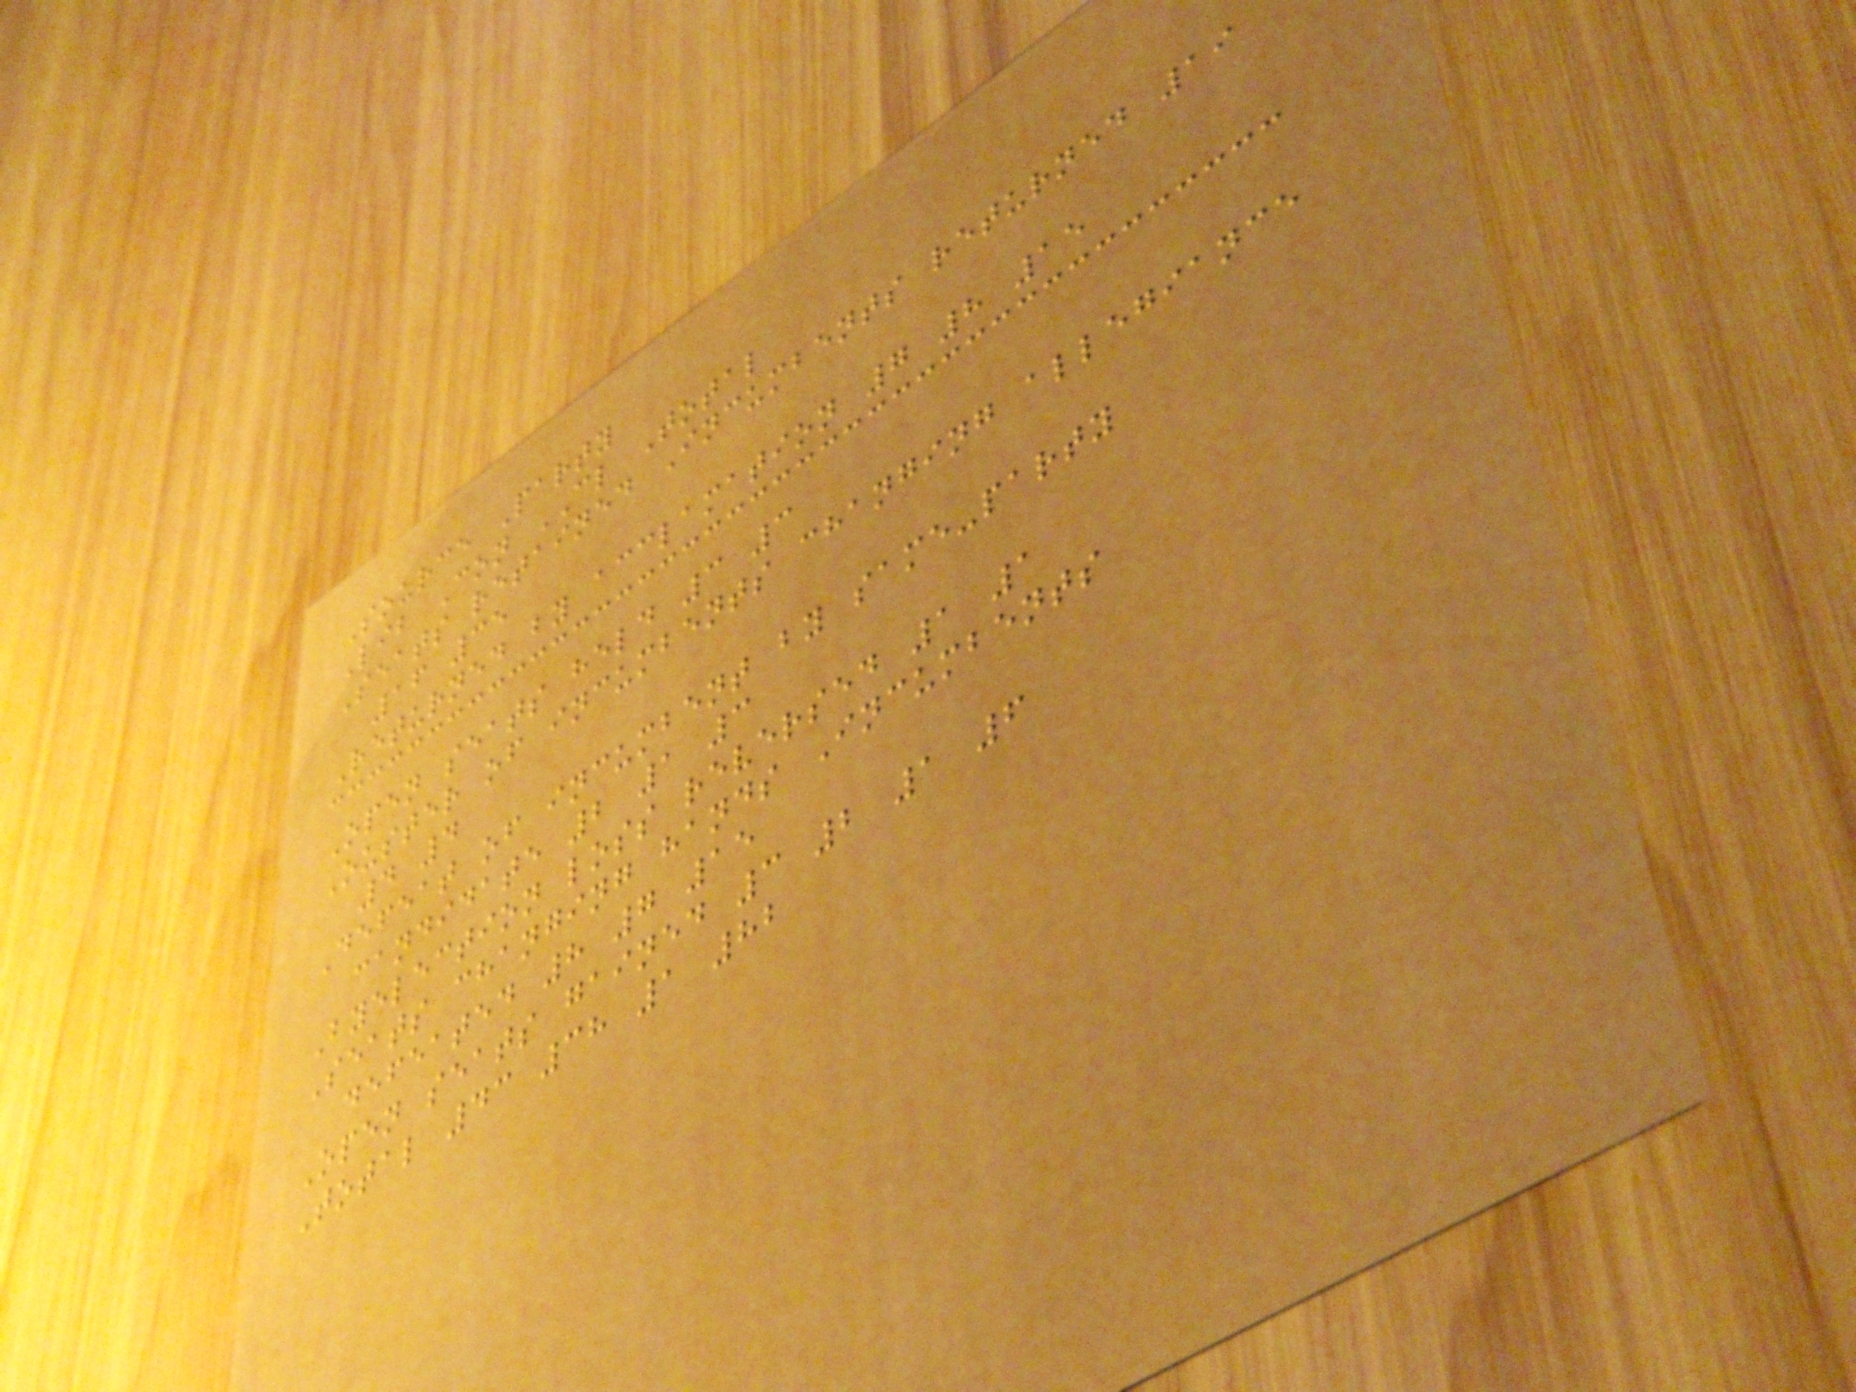Source Party
Lib Con CL Total
Seats retained Incumbents returned 19
16 35
Returned by acclamation 7 8 15
Open seats held 3 3
Ouster of incumbents changing allegiance
4 4
Defeat of incumbent by same-party
candidate 2 1 3
Byelection loss reversed 1 1
Seats changing hands Incumbents
defeated 8 7 15
Open seats gained 3 2 1 6
Total 43 38 1 82
